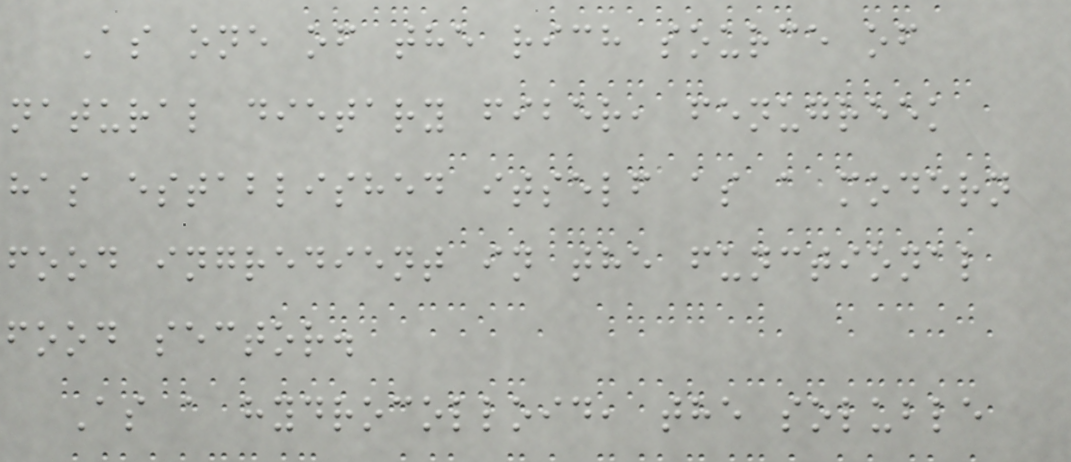As one of the rich source of
natural dietary fiber, fenugreek
has established itself as a modern
food ingredient in the functional
food sector.
As a hydrocolloid, the soluble
